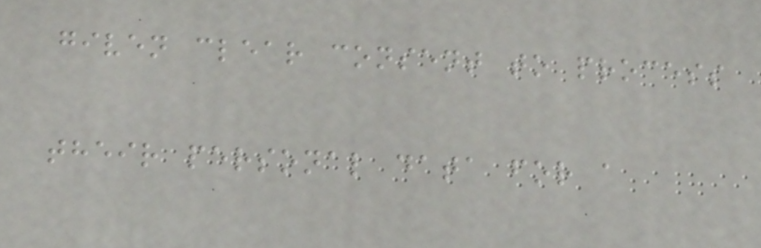given clear consent to process
their personal data for a
